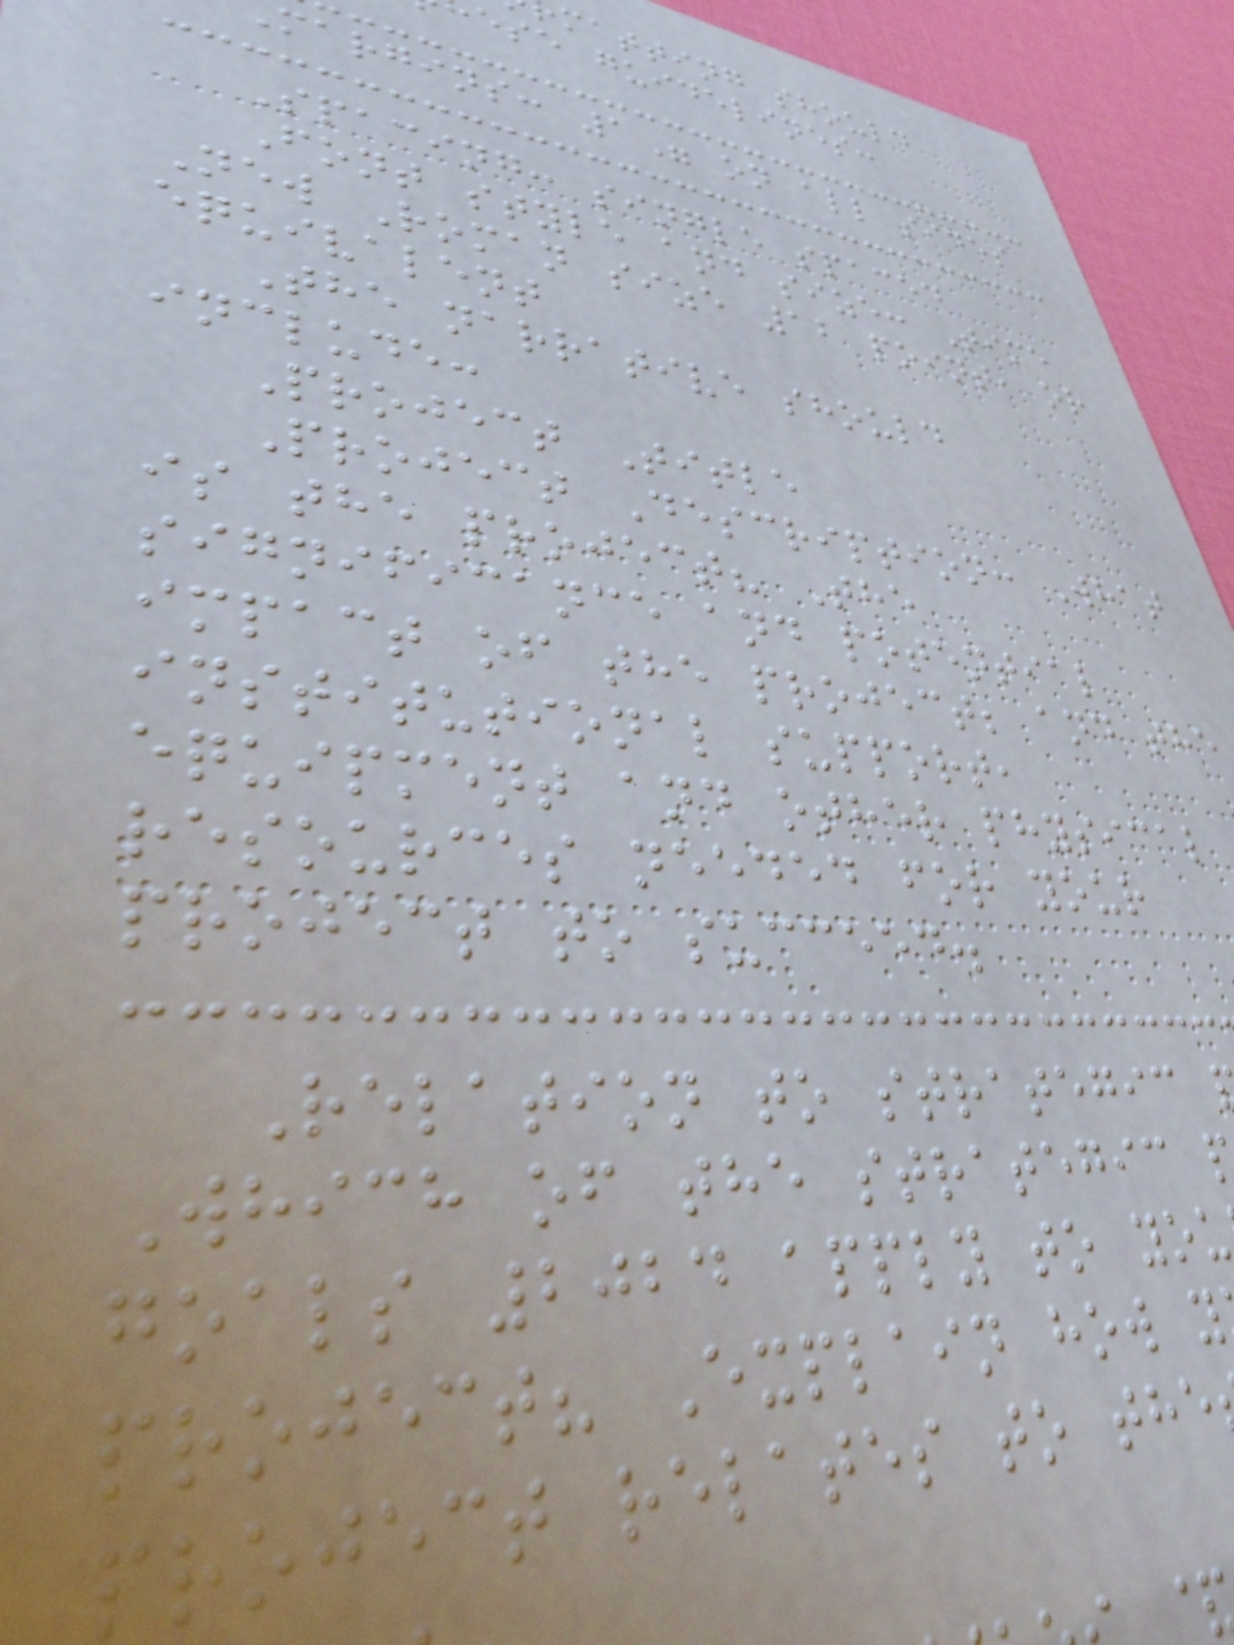matting should
ese guidelines:
margins: 1" on all sides
Spacing: single spaced
Font style and size: Time
New Roman size 12 point, or
equivalent
The narrative should
include:
Project Title
Project Description: What
is the project? The
significance and potential
impact of the project; and the
institutional support,
equipment and other physical
resources needed for your
project to succeed.
Relation to strategic
Which of the strategic
goals 2024 apply to you
project? Explain how y
project relates to the
